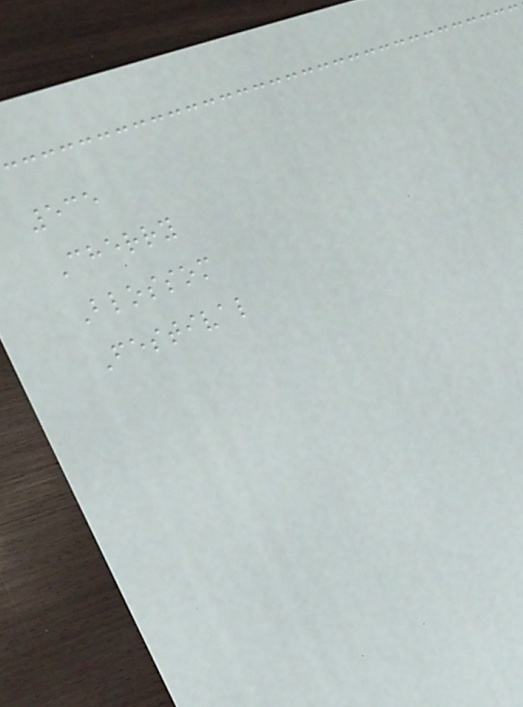535
Cherry
Blossom
Festival
